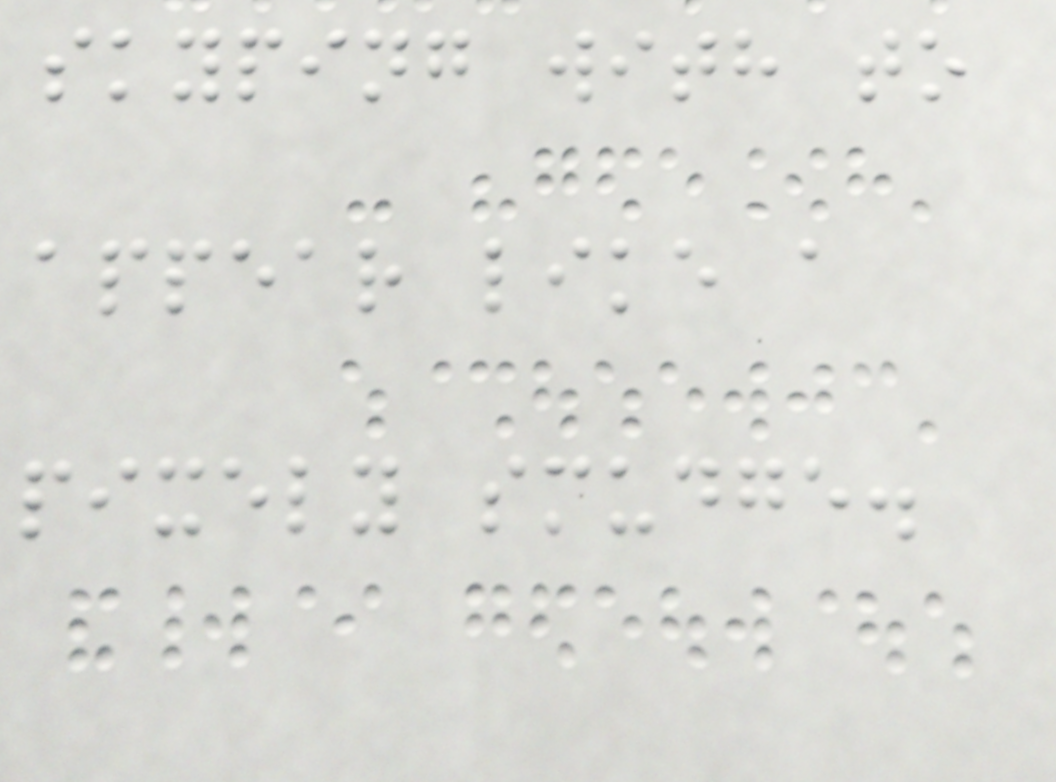skyping with to
appear like a
pixely smudge.
